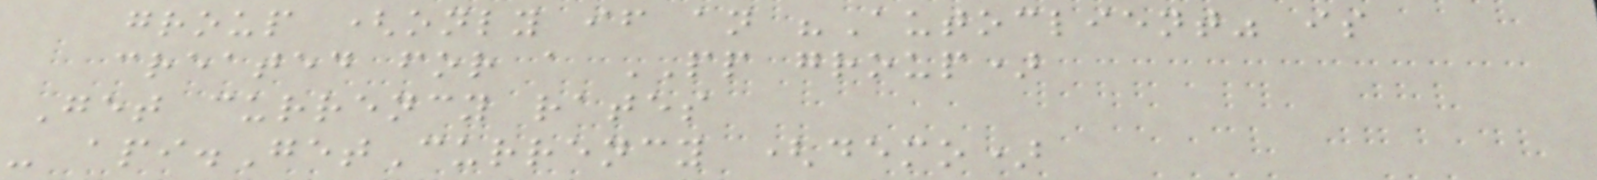group (only if an "Autoclient" is
created for a PP group)
Get currency rates
- api.GetCurrency (demo)
